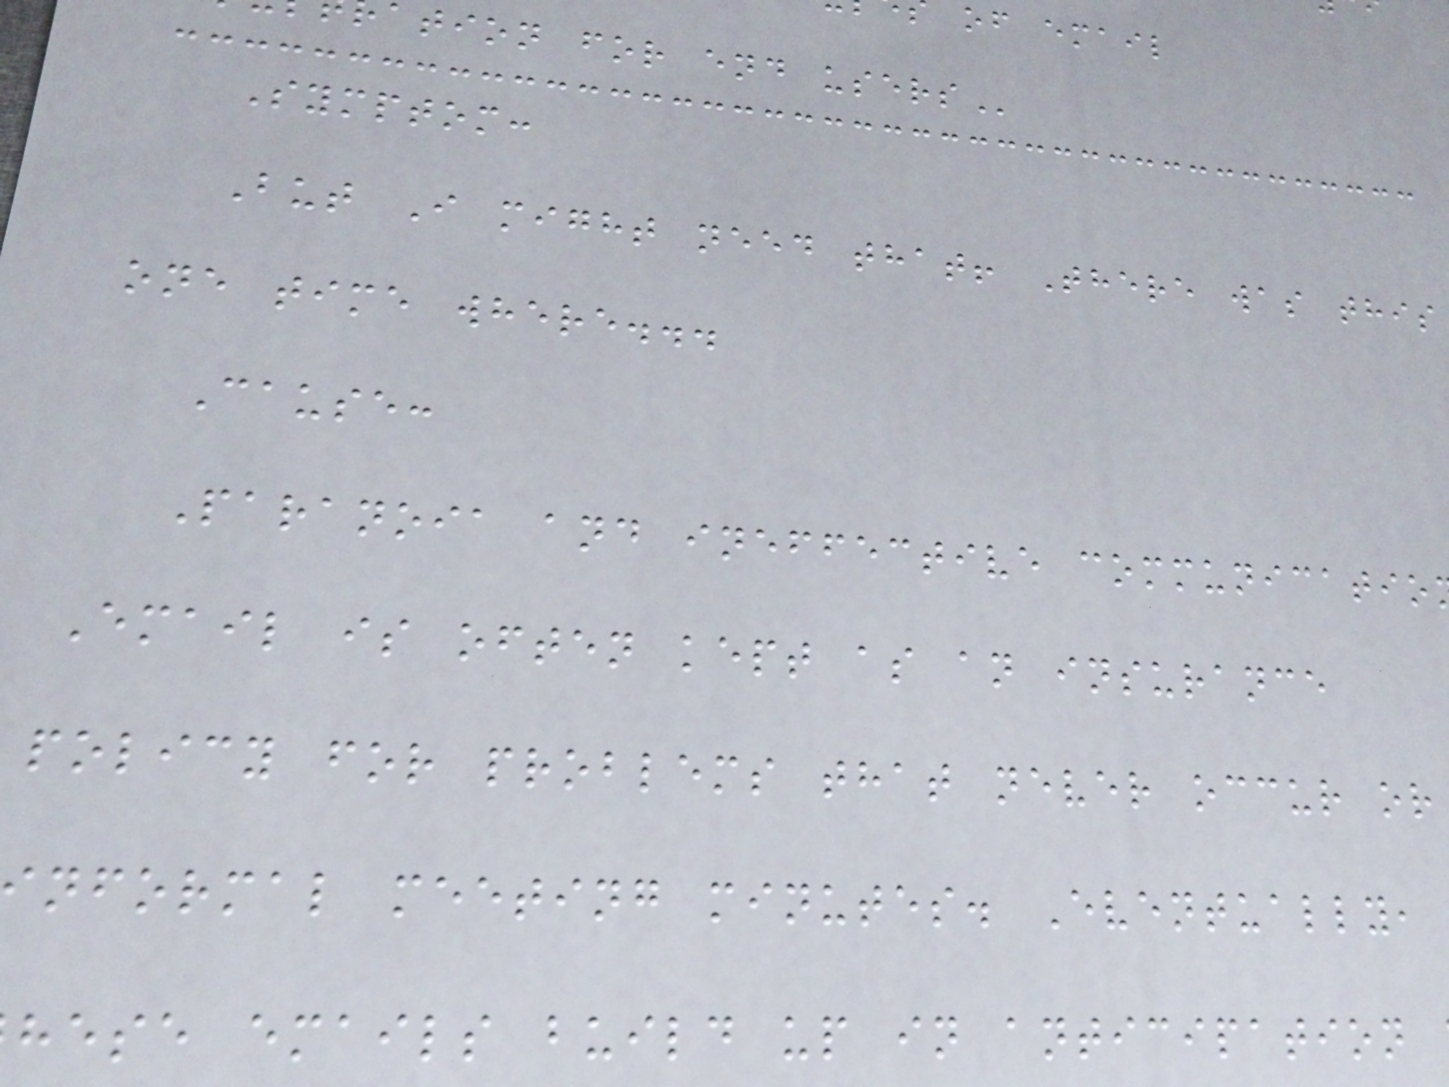of email
ation for end
Symptom:
But I might need that! There was this
one time where...
Cause:
Paranoia and ineffective communicatio
Email is often kept as an insurance
policy for problems that never occur or
nformal meeting minutes. Eventually,
hese emails build up in anticipation
